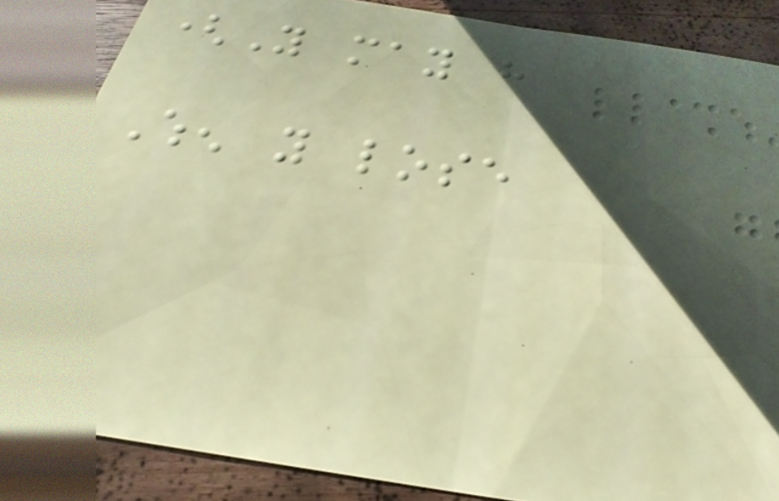(You may have
When you lose
